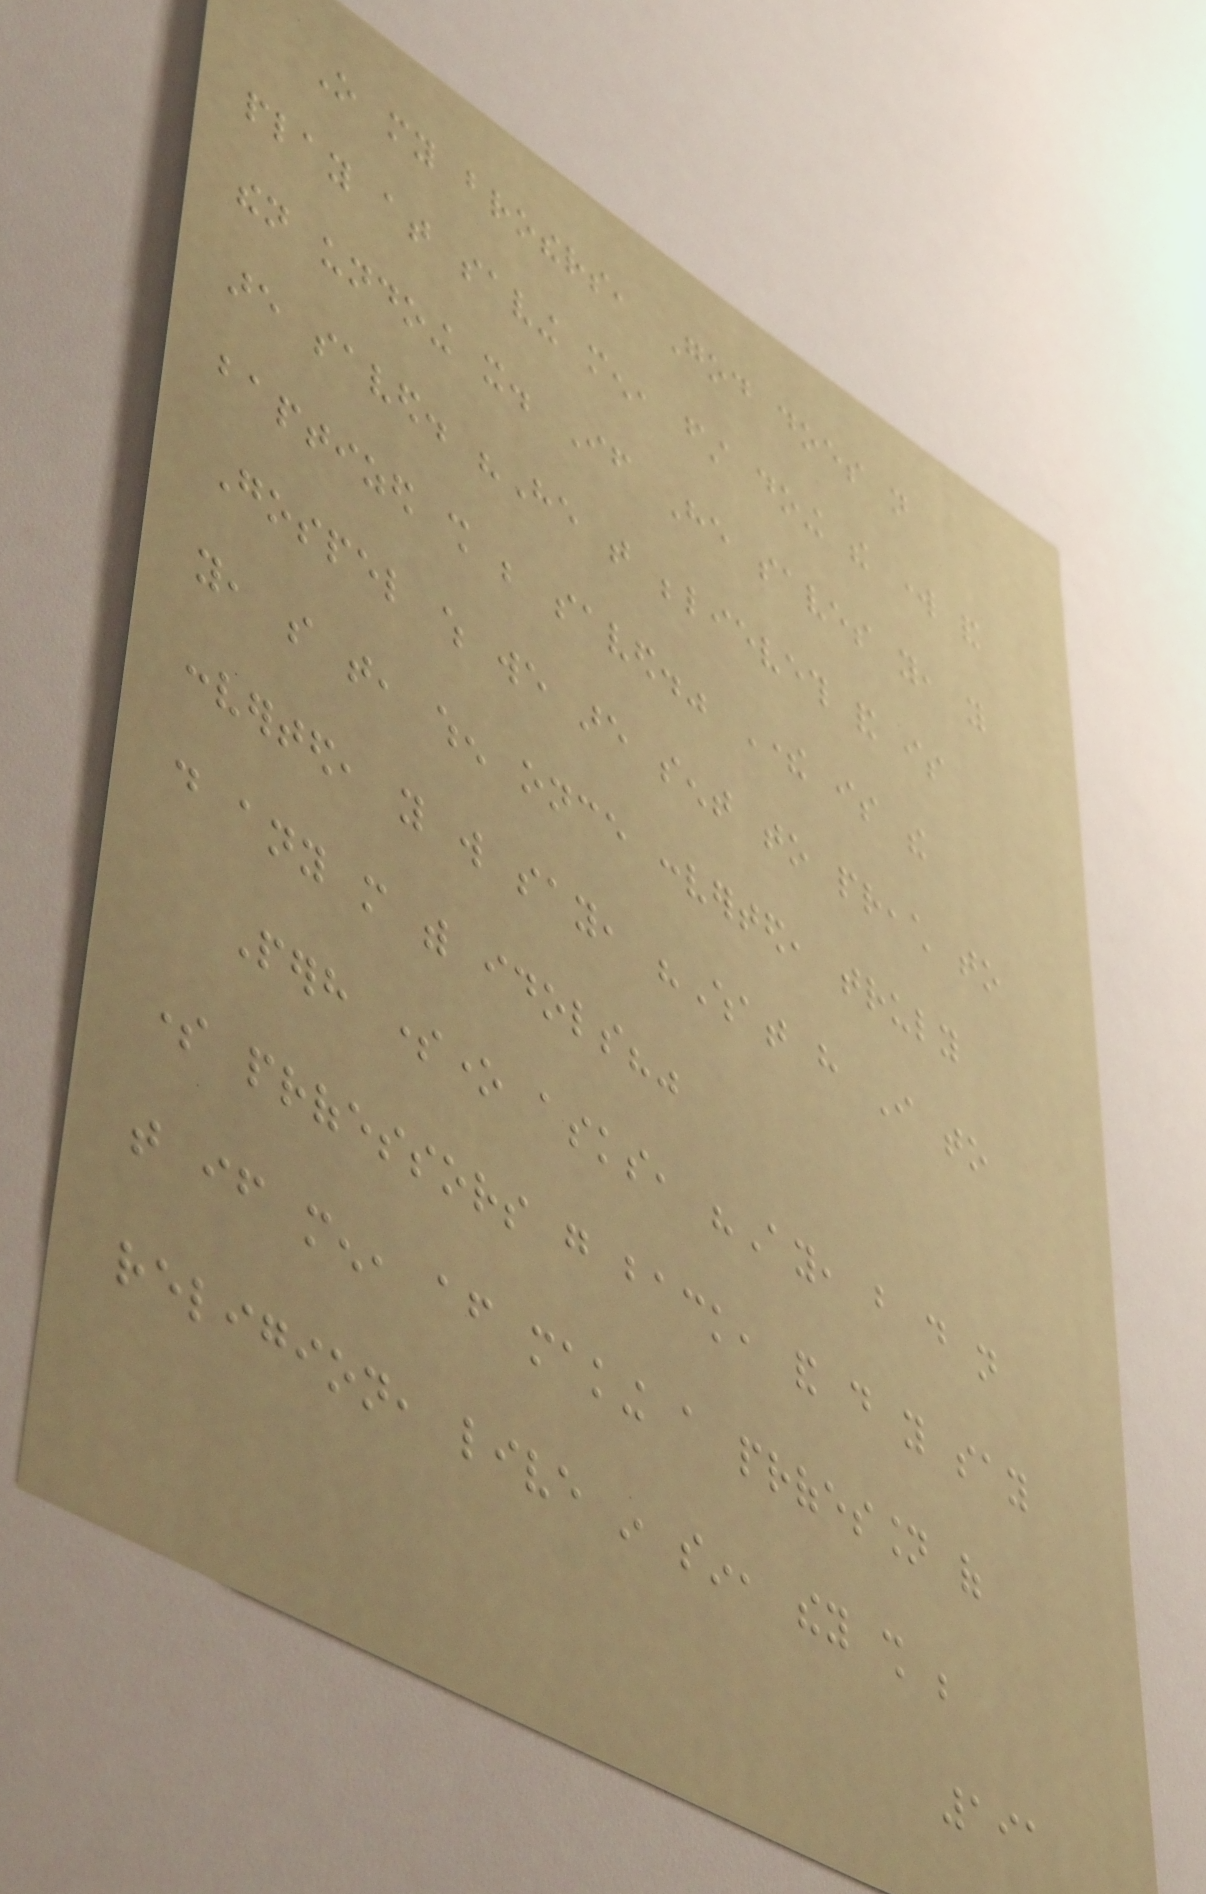O my brothers, God does not
play at saving men, first doing the work and
then undoing it. If He saves you, you
are saved. "He that believeth and is
baptized shall be saved." There is the
Gospel which we are sent to preach to
you, so that, when once converted, truly
converted, you will say, "What have I to
do any more with idols?"
Perhaps someone asks, "Ay, but do not
some professors go back, and do you say
that if men, after making a profession of
religion, live in sin, they shall be
191
